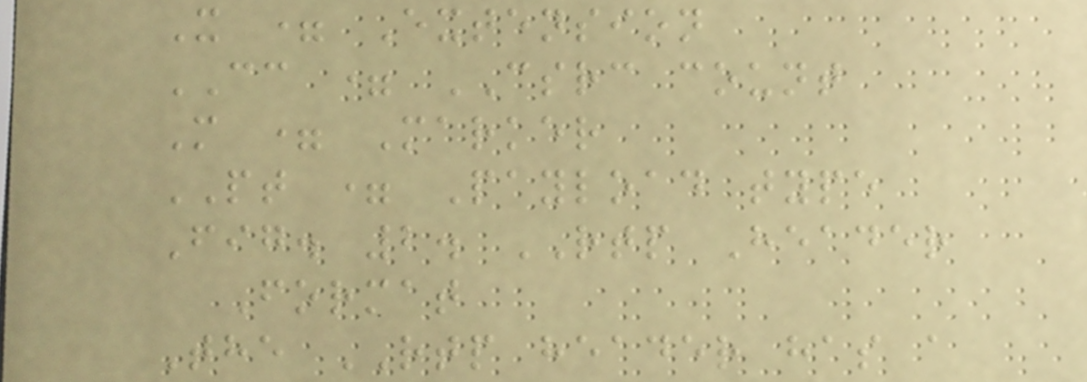X = Extension
CC = CSRC count
M = Marker
PT = Payload type
Fig. 2. RTP Header
Format
The RTP header has a
